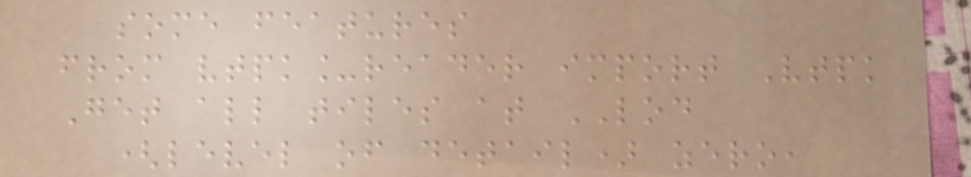some features
from vtpk_reader import Vtpk
Get all tiles at LOD
(level of detail) zero,
